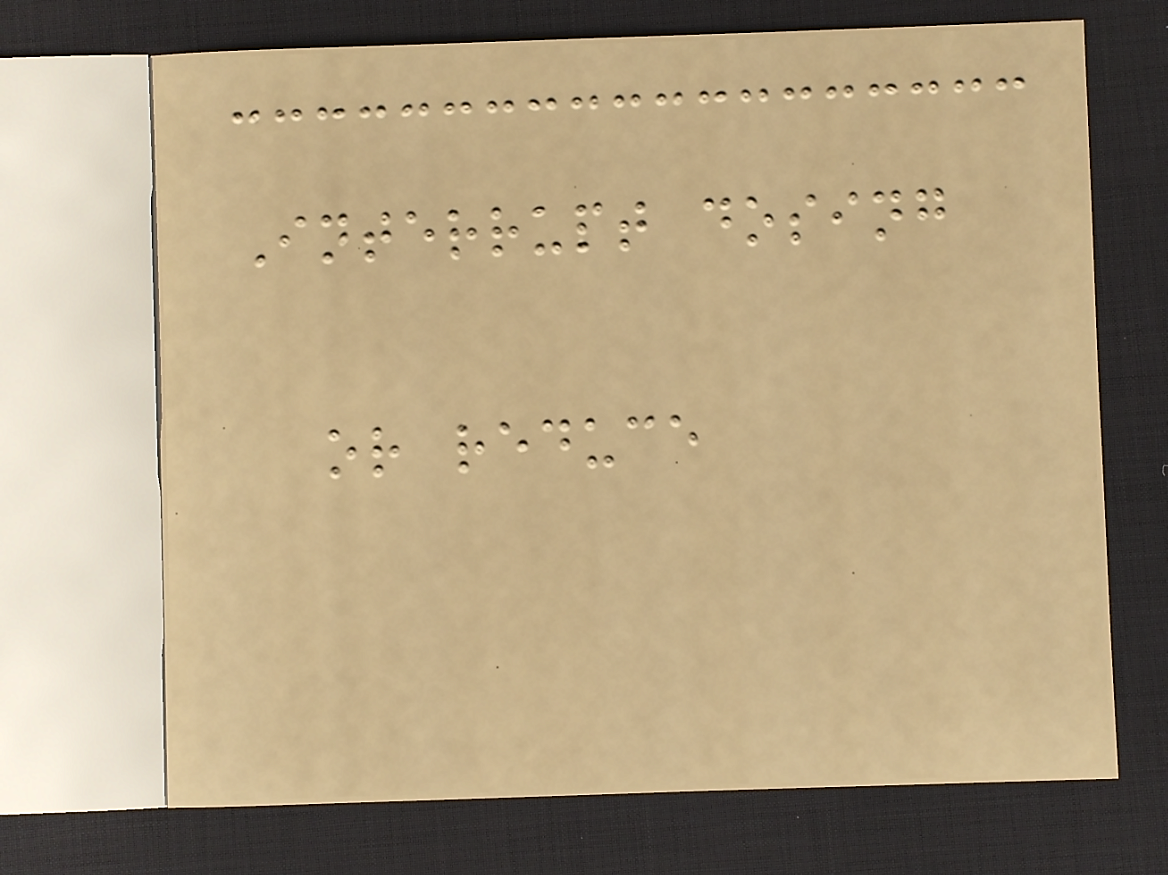Interrupt dosing
or reduce
